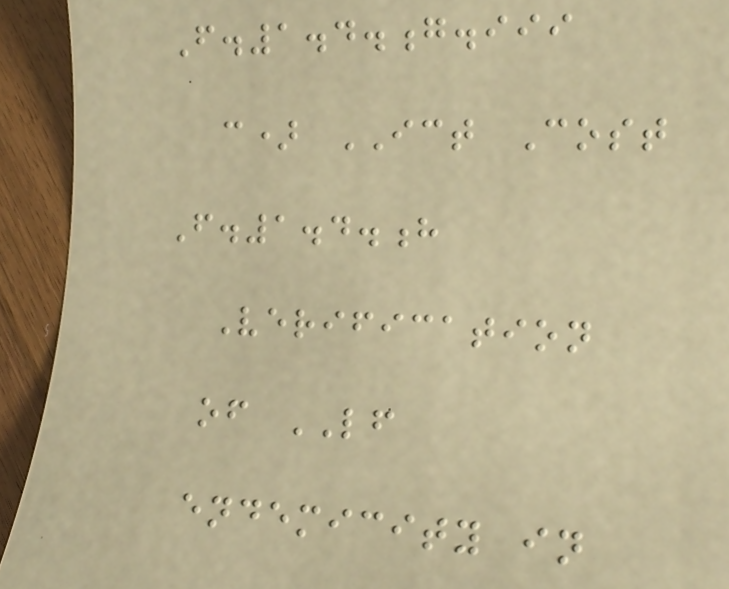F.1.4.g.iii
c) ICT Cost
F.1.4.h
Verification
of LF
endemicity in
